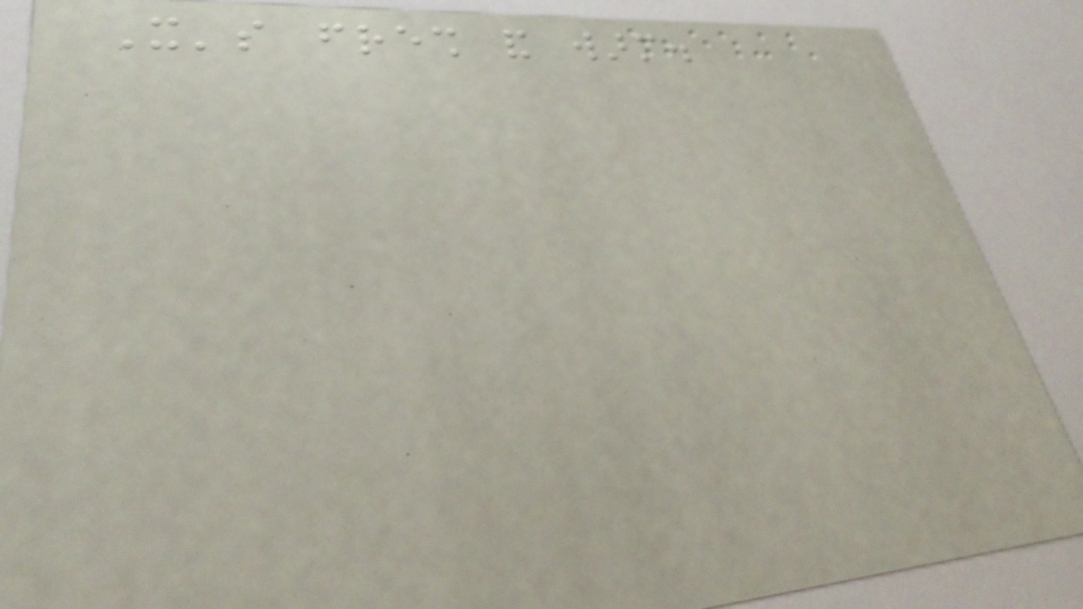It's fresh and warm.
